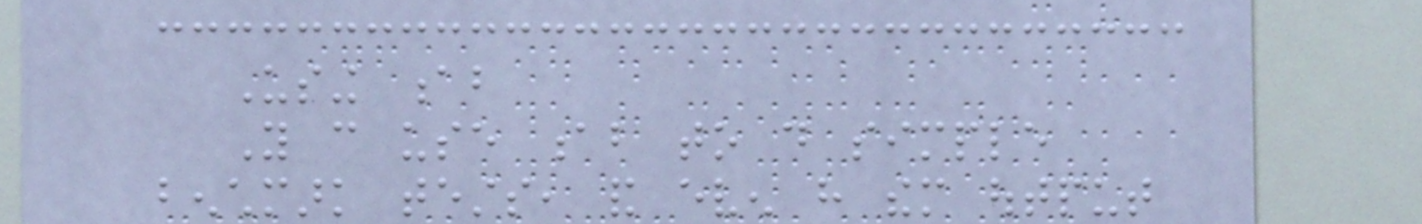Using ab
You can use ab to do simple
benchmark tests, and even have them output
